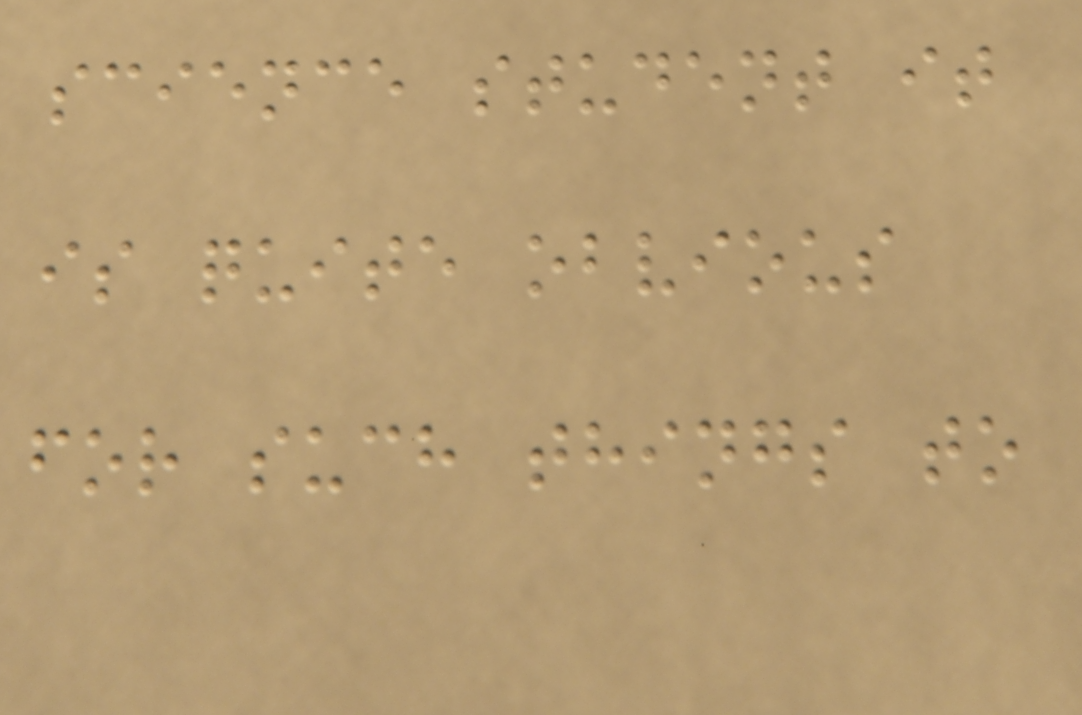science student it
is quite obvious
for such things to
